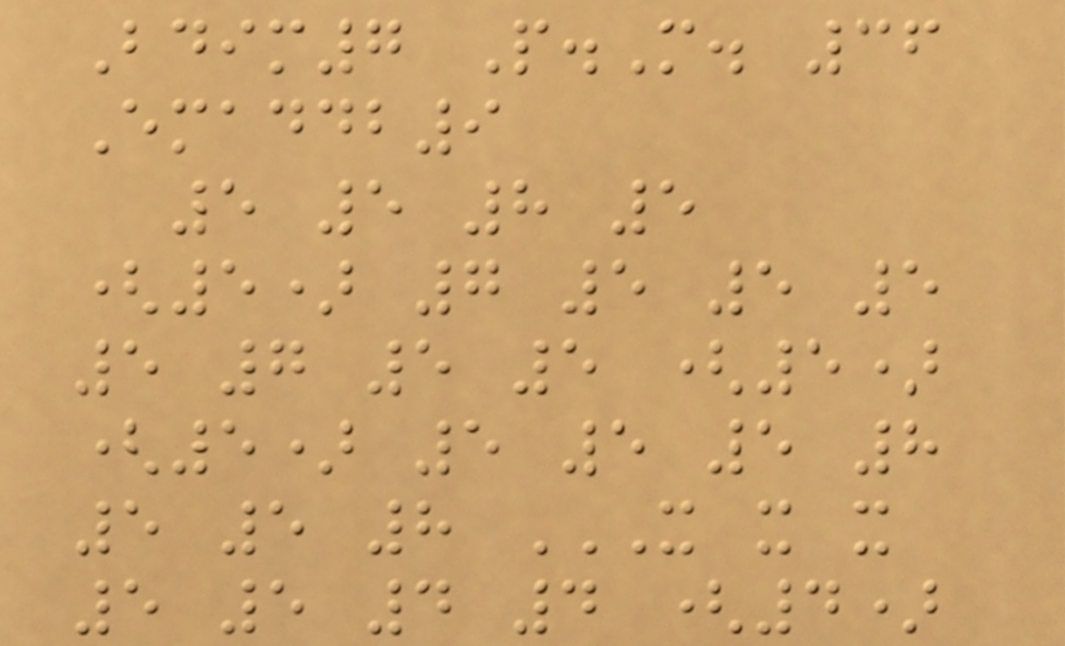Bdim7 P.M. 36
Emaddb9
5 5 8 5
(5) 7 5 5 5
5 7 5 5 (5)
(5) 5 5 5 8
5 5 8 X X X
5 5 4 4 (4)
